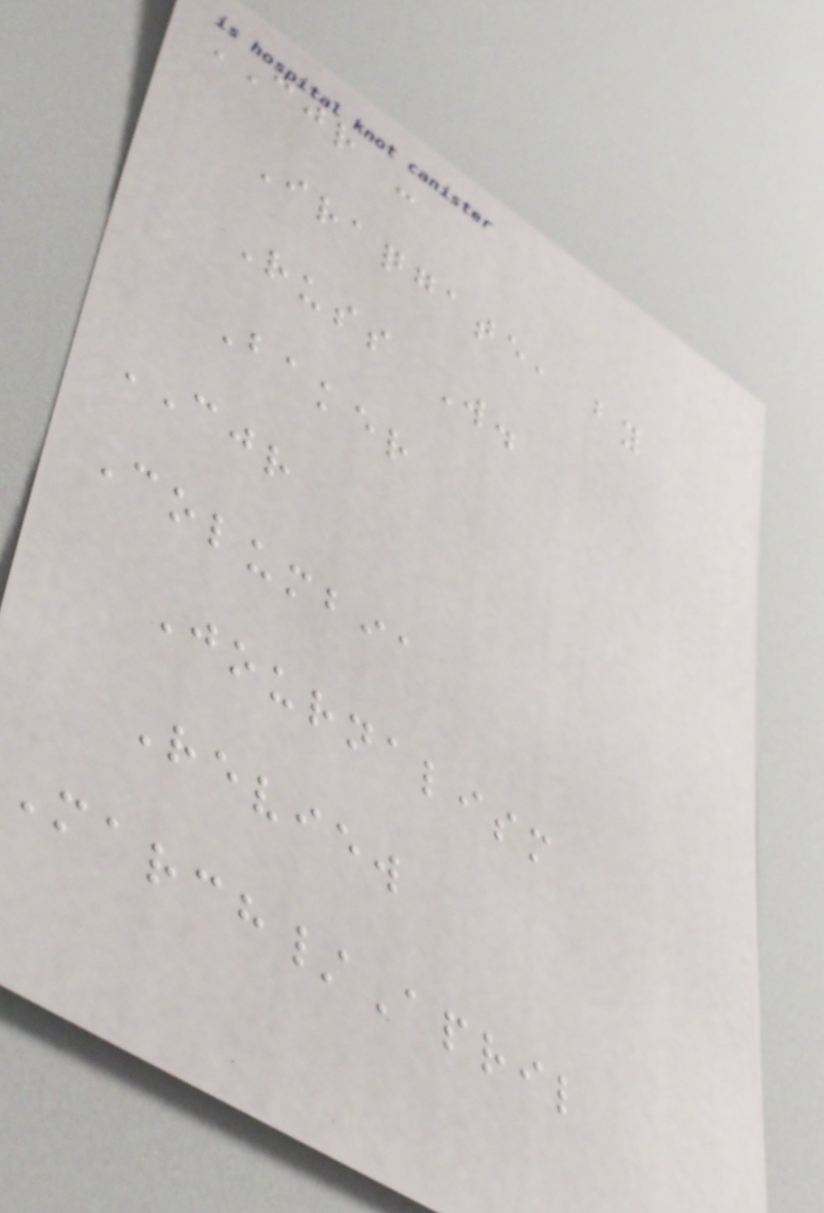CJR -
Iraqgate, by
Russ W.
Baker
CJR
Columbia
Journalism
Review
March/April
